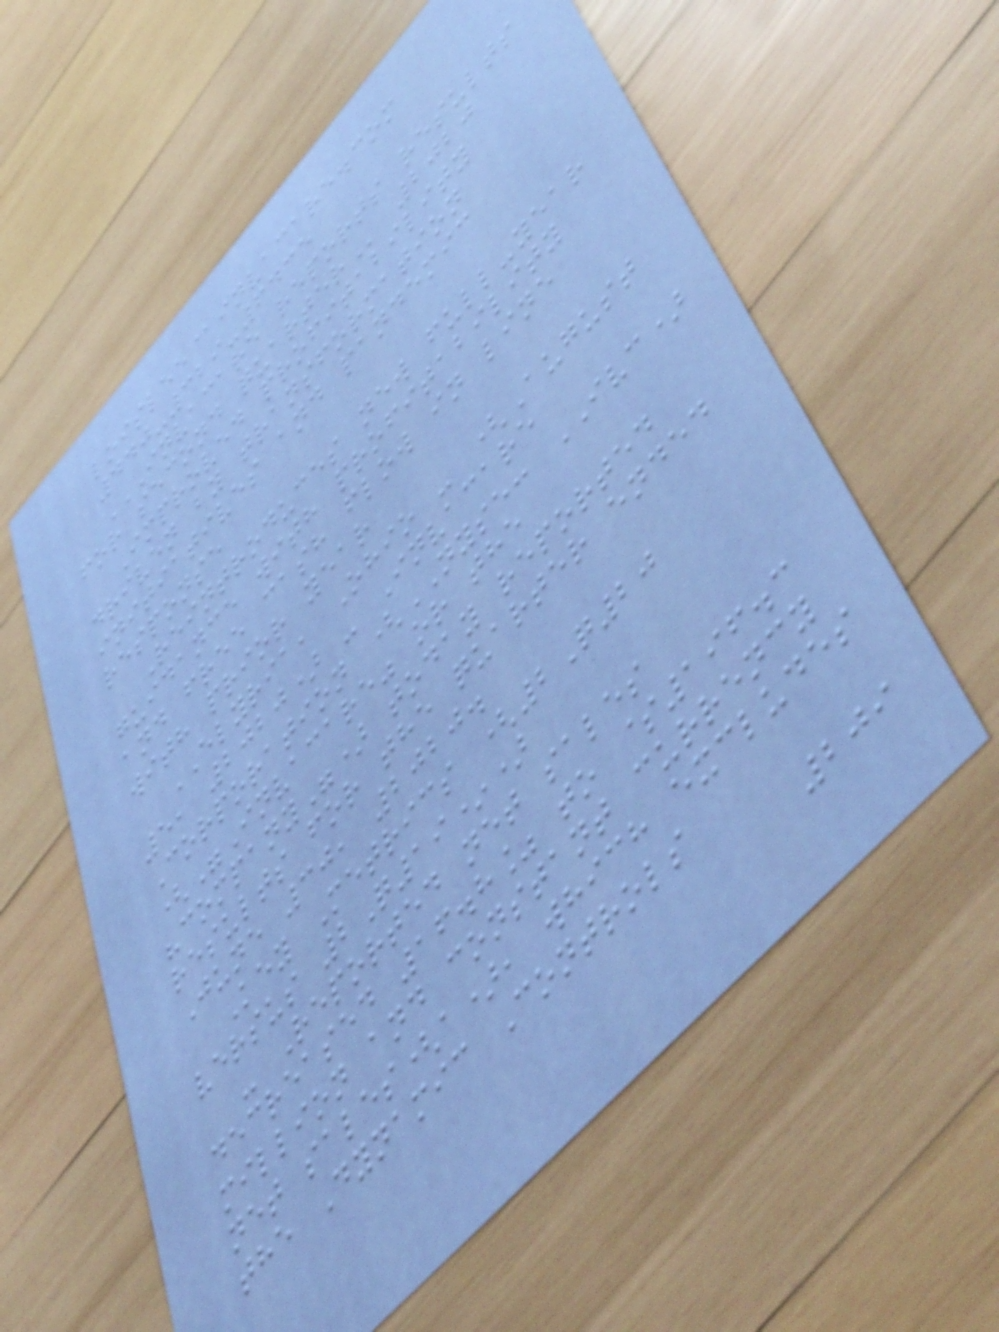loislee@invacare.com
440-329-6435
INVACARE REPORTS RESULTS
FOR SECOND QUARTER 2020
Improved profitability
driven by transformation
initiatives and pandemic
response
Reintroduces new full-year
guidance with profitability
and free cash flow in line
with prior year
ELYRIA, Ohio - (August
5, 2020) - Invacare
Corporation (NYSE: IVC)
("Invacare" or the
"company") today reported
results for the quarter ended
June 30, 2020.
Key Metrics (2Q20
versus 2Q19*)
- Reported net sales
decreased 16.8% to $196.3
million and constant currency
net sales(a), which excludes
the Dynamic Controls
209
